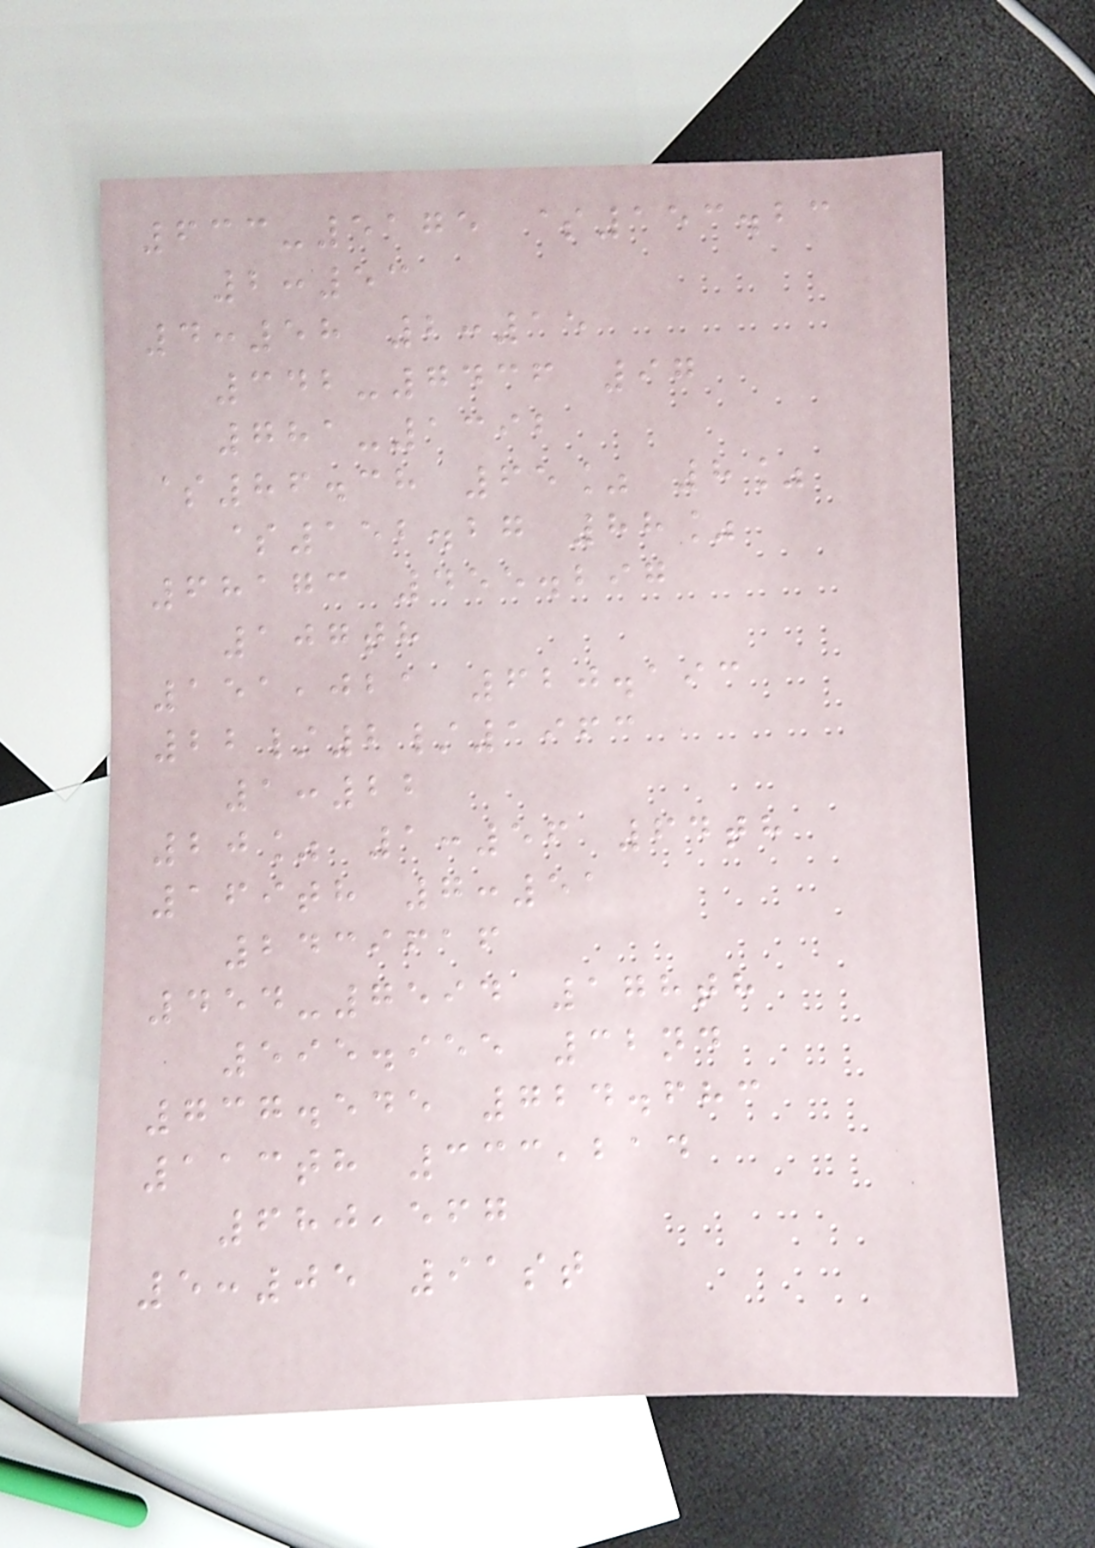633-5175 $153.23
2:53
4:58 2:15
342-7436 97
781-1392
$86.38 65% 8%
$152.27 88%
68173 455.297
107th
151,021 620.193
22/2/1963
1:22
20% 1:56 64th
169th 7:51
2439616
454-7594 178th
595.955 32nd
737.545 724.683
113th 333,214
680,567
5:05 91st
